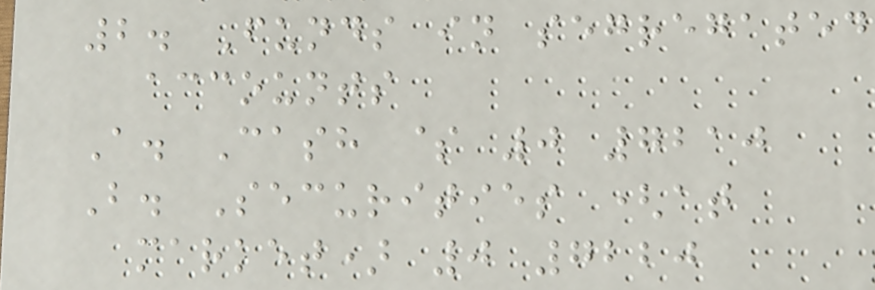2. Funds in segregated
accounts
A. Cash $ 0 7210
B. Securities (at
market) 0 7220
